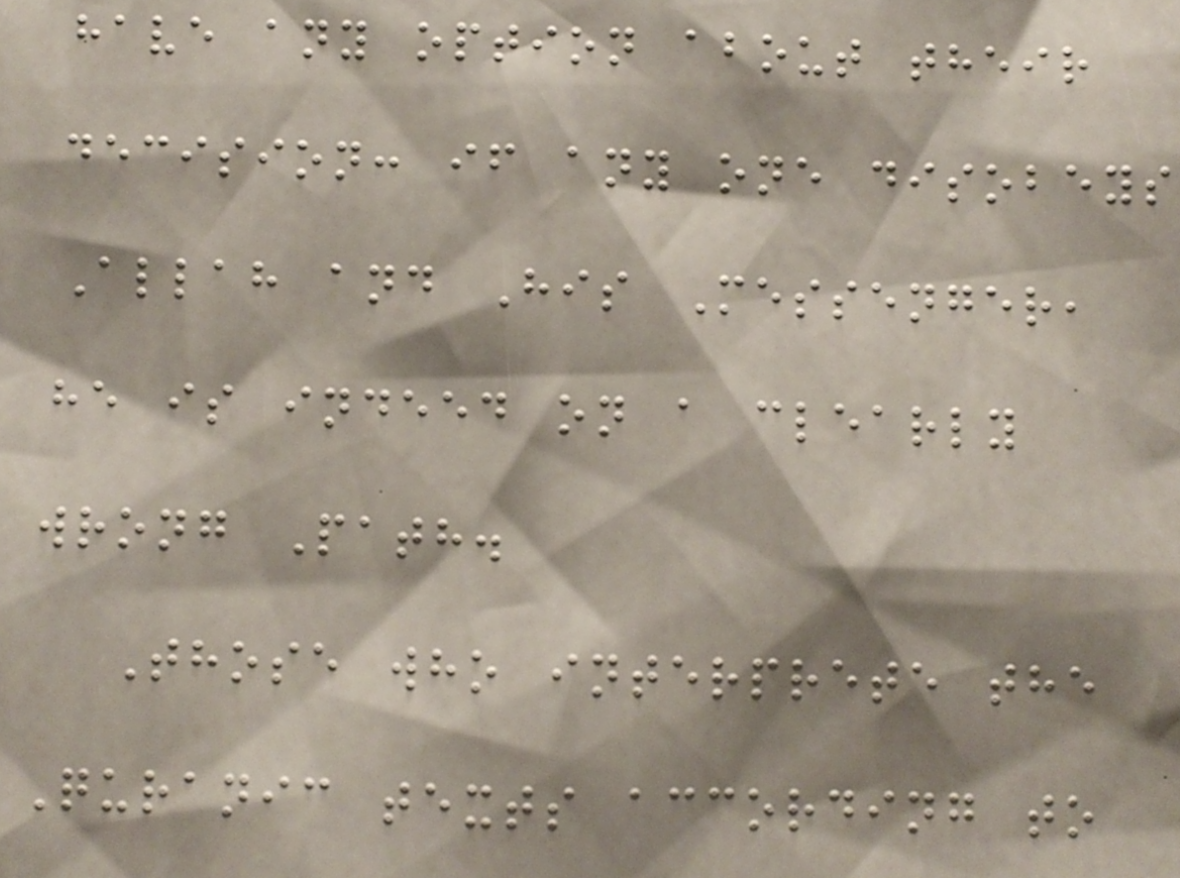have any option about their
decision: if any one disobeys
Allah and His Messenger,
he is indeed on a clearly
wrong Path.
Those who interprete the
Quranic texts according to
